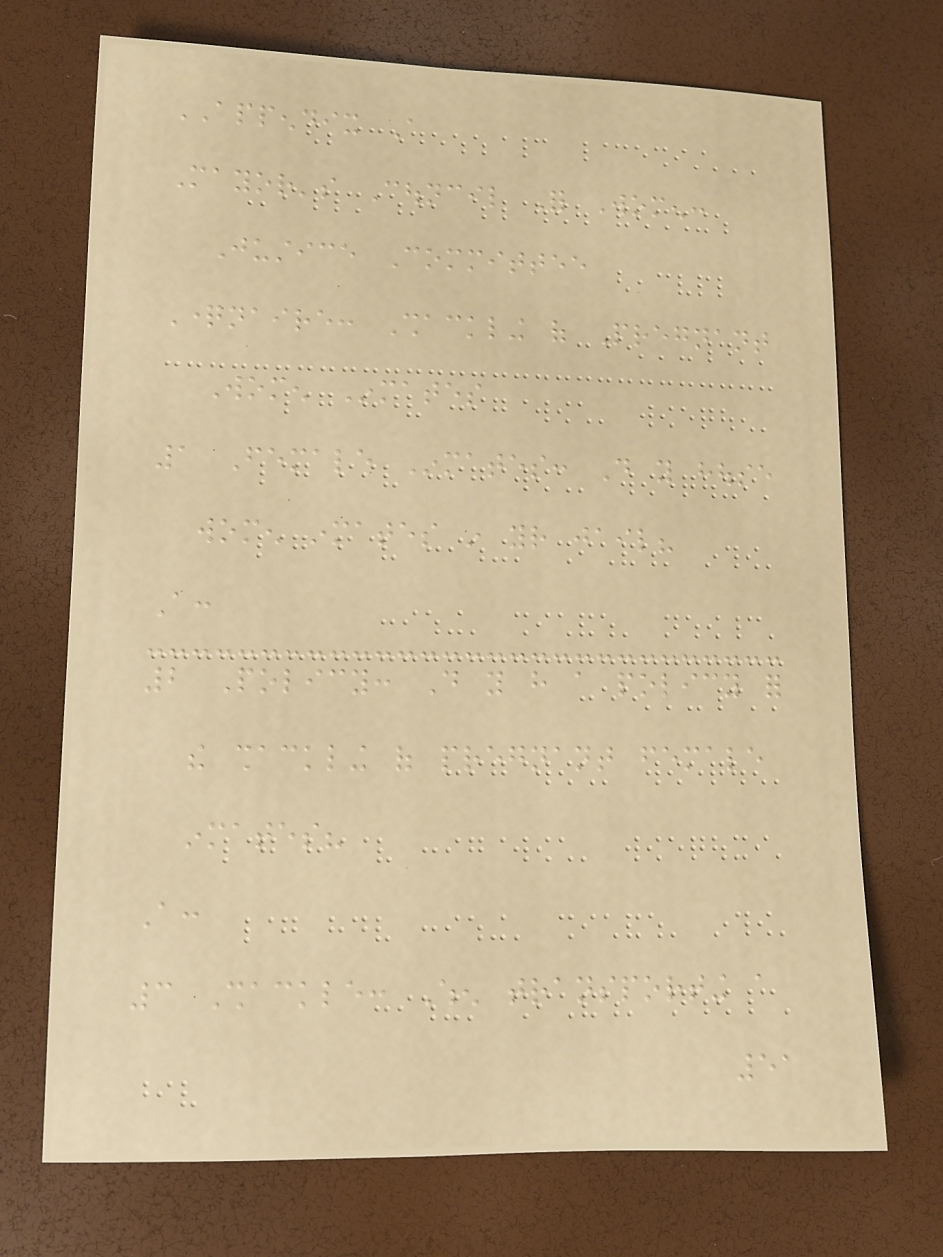APPENDIX A
Mayor's Council For Women:
Justice Committee
Questionnaire: Shackling of Pregnant
Women Inmates
1 Female Inmates: Do you house
women inmates in your jail?
A:
2 Policy: Do you have a policy for
the shackling of pregnant female
inmates?
A:
3 Shackle: When transporting a
51
